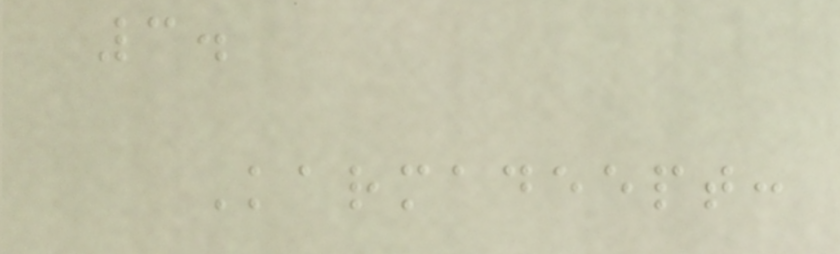3.
Karmadeept:
